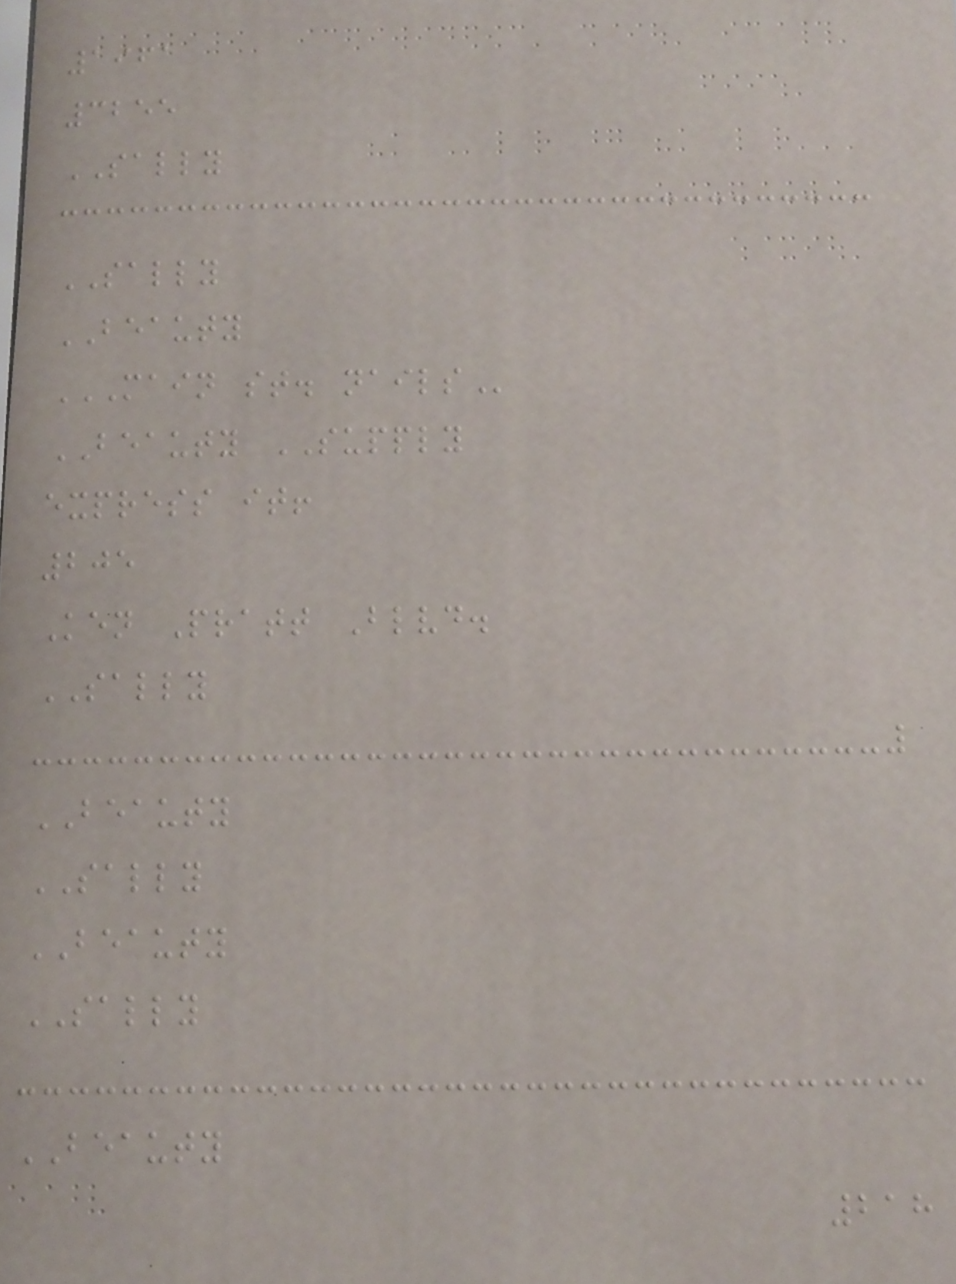1961
3255
SALLY
SALLY
BEAUTY
MAIN ST. NAILS
BEAUTY SUPPLY
express it!
205
Ken Pratt Blvd.
SALLY
BEAUTY
SALLY
BEAUTY
SALLY
BEAUTY
218
